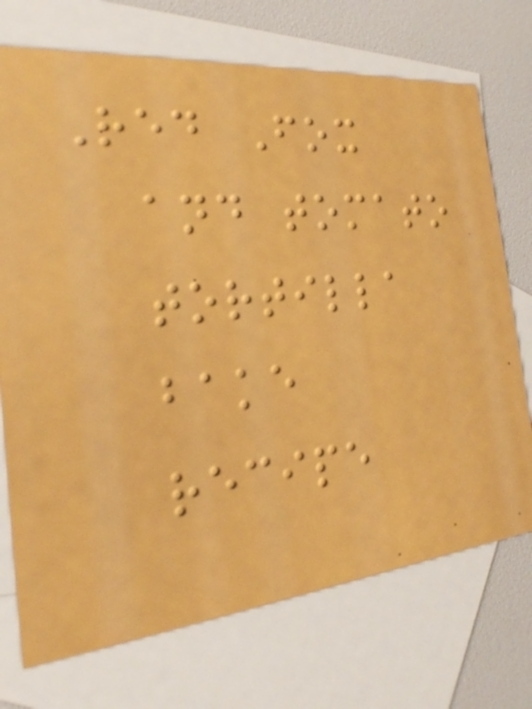Red Fox
and tomato
tortilla
bake
recipe
